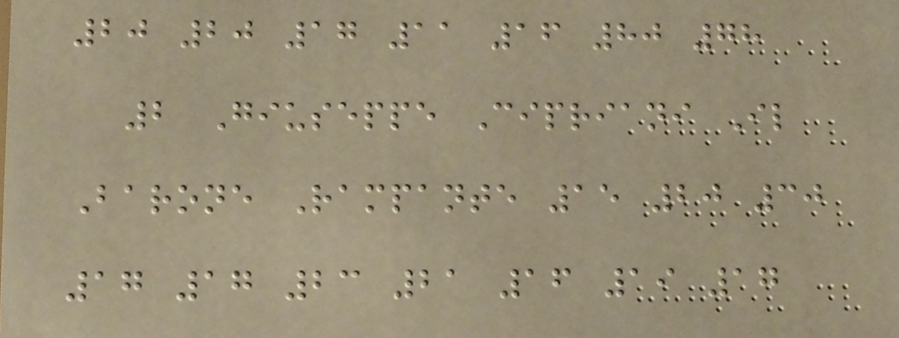20 20 17 11 16 80 78
2 Giuseppe Cipriani Il
Barone Rampante 15 20 30
17 17 23 21 16 19 17
